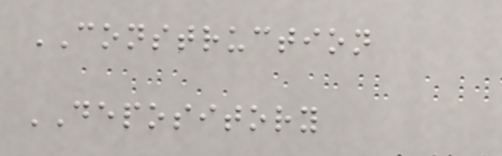CONSTRUCTION
DEPOSITORY
